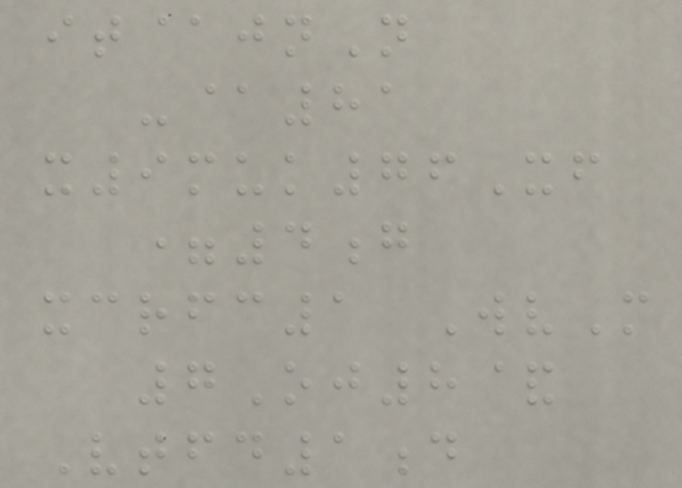it@jnN
-@81
x9muk76Xf
=4g
xcrfc1 WvM
7Oj8&
Vtfd1d
